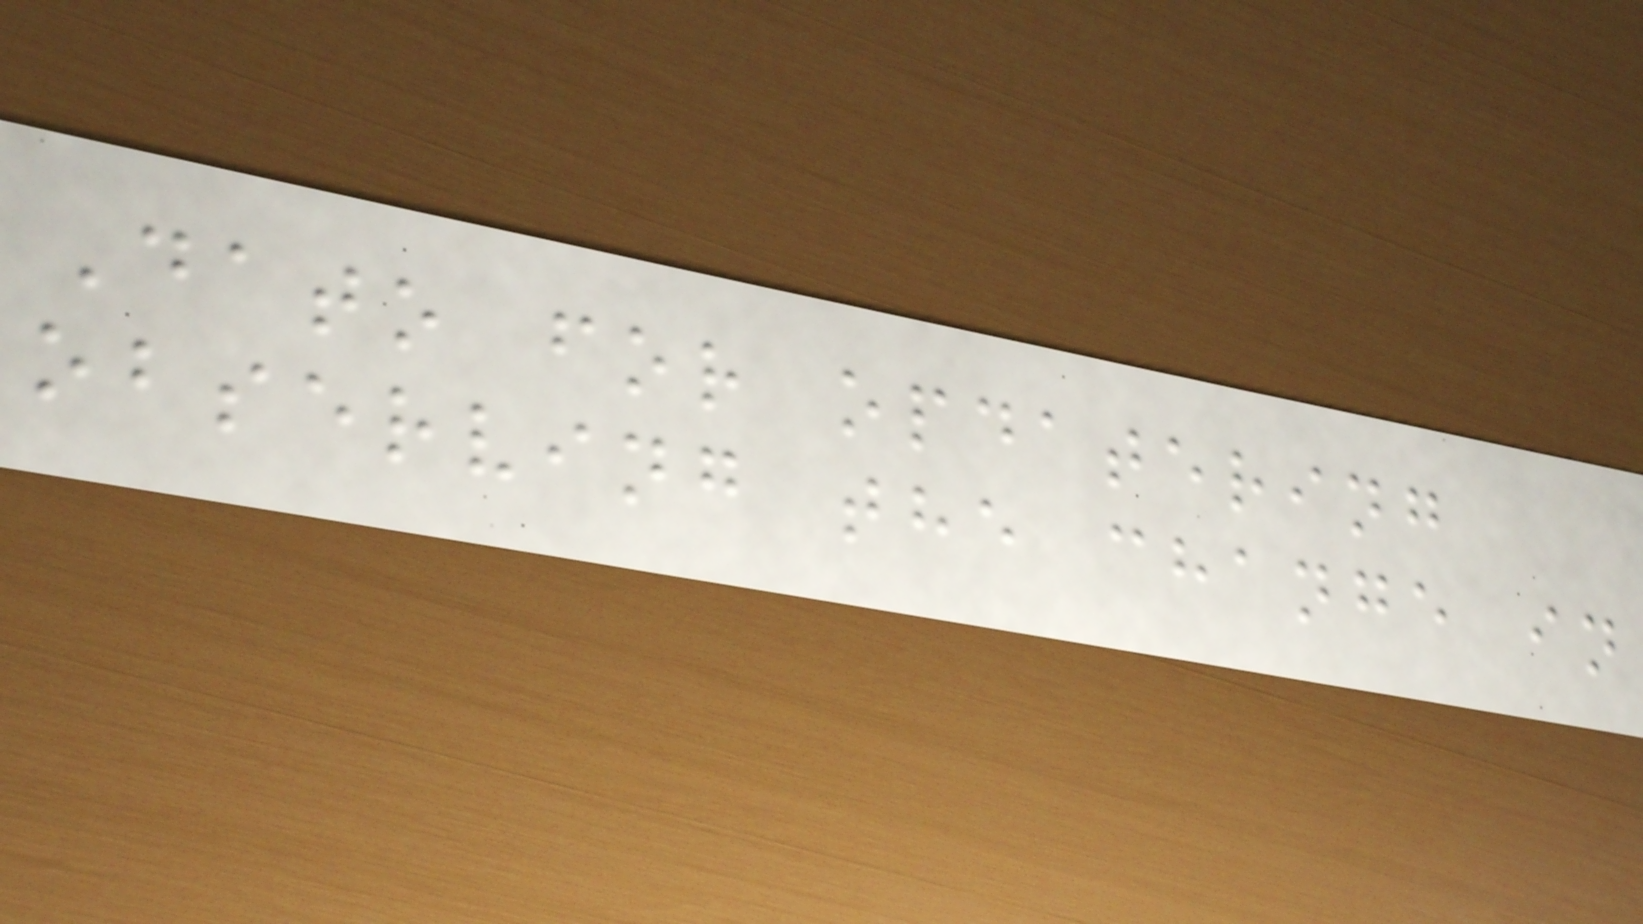Dato for opdatering
observing the change in
